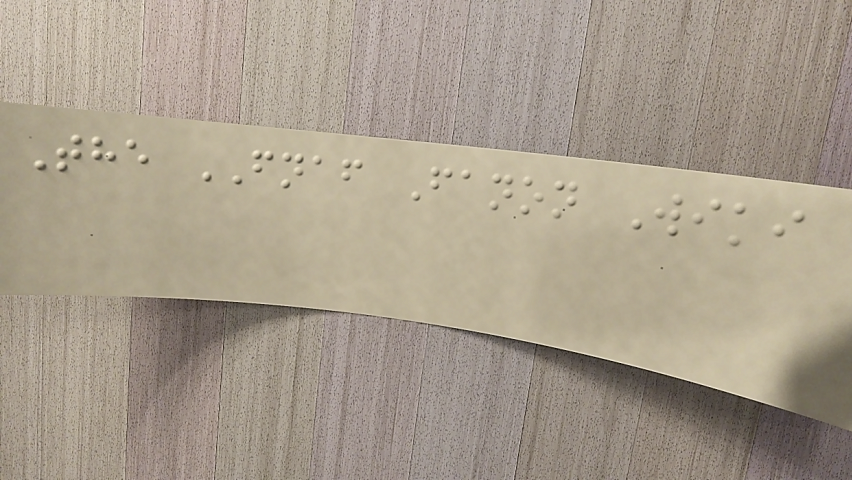The FNAF Fanon Wiki
